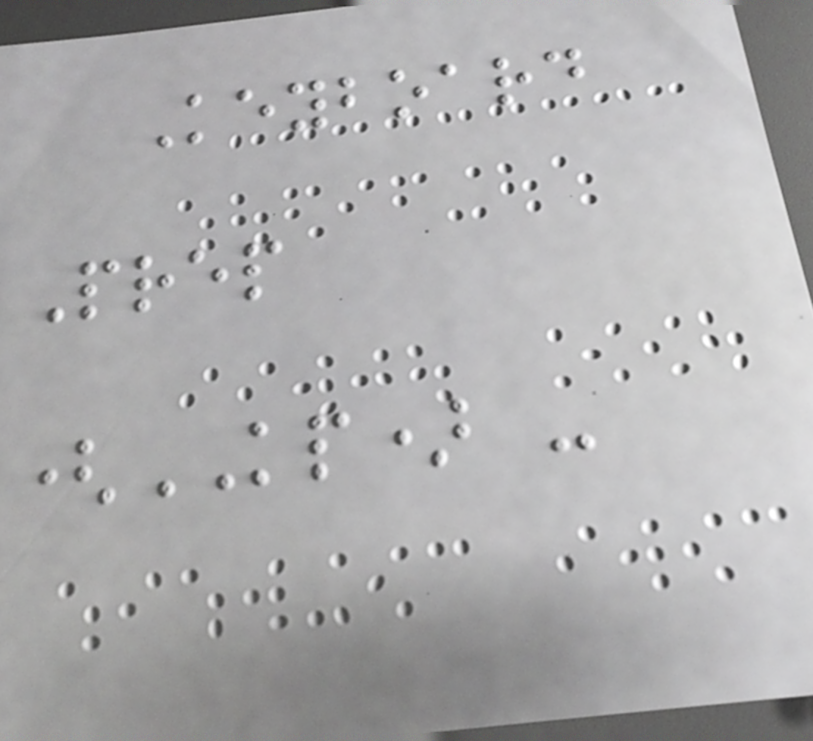Keyboard
Prep
(KP) -
